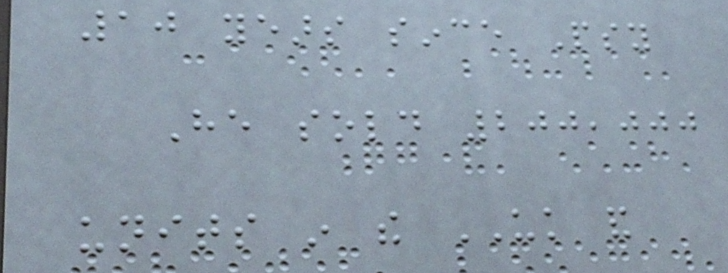10 years since Psy
He sold 200,000
units in the UK and
